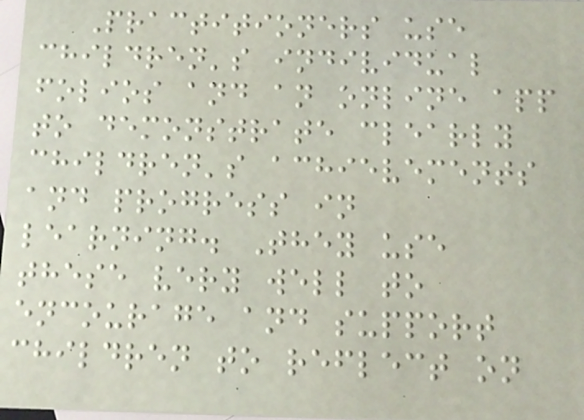Practitioners use
children's individual
folios and an online app
to demonstrate clearly
children's achievements
and progress in
learning. They use
these very well to
encourage and support
children to reflect on
